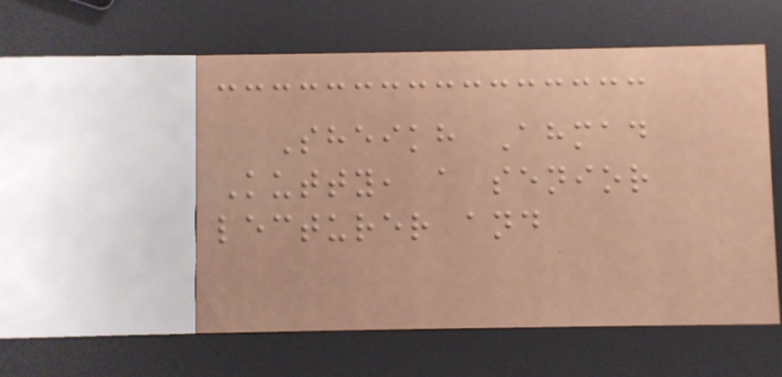Sheikh Ahmad
Kutty, a senior
lecturer and
